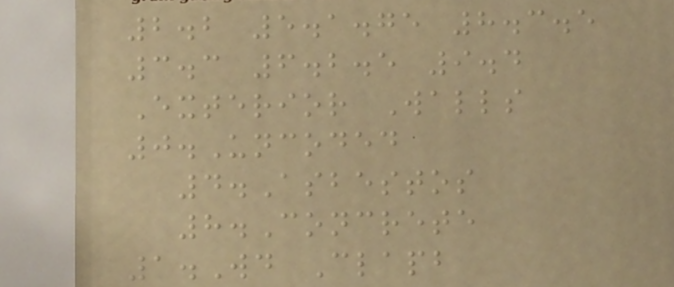2.2 5.1.75 8.3.5
3.3 6.2.5 9.4
Exterior Walls
0.Uncoded
4.Asbestos
8.Concrete
1.Wd Clapb
